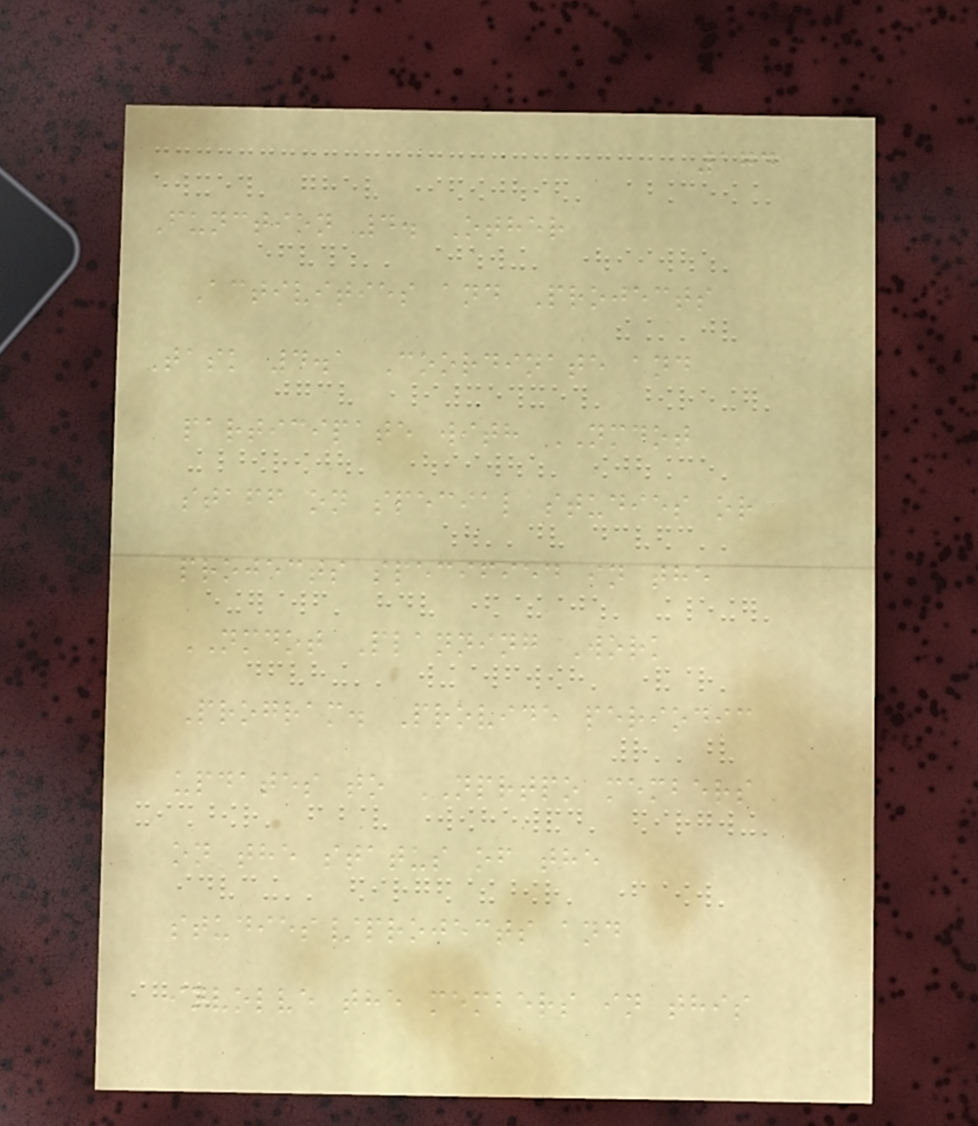174
Function 4. Other
Activities and Projects
Task 4.1 Coordinate and
participate with NMDOT
staff on special studies or
projects specified in the
NMDOT Planning Work
Program. Provide periodic
updates to NPRTPO members
on the status of the
studies/projects and
involve the members in this
